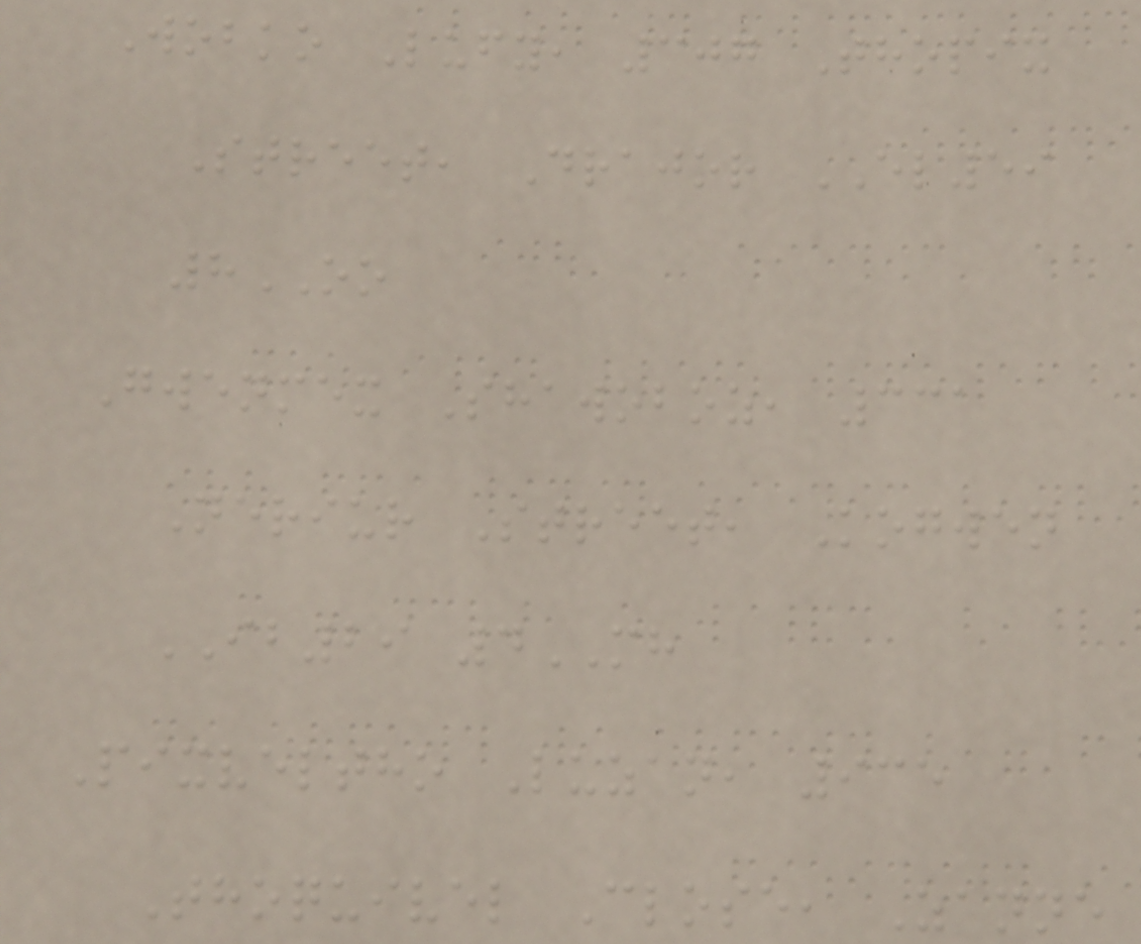Wobko Lufy, 307 Thopix
Street, Drajor EL59
8OO
Gwenmex Shawoboz, 331
Neriur Street, Kogwen
IB29 4MH
Pixveltho Luzan, 935
Thoquivel Close, Zanne
